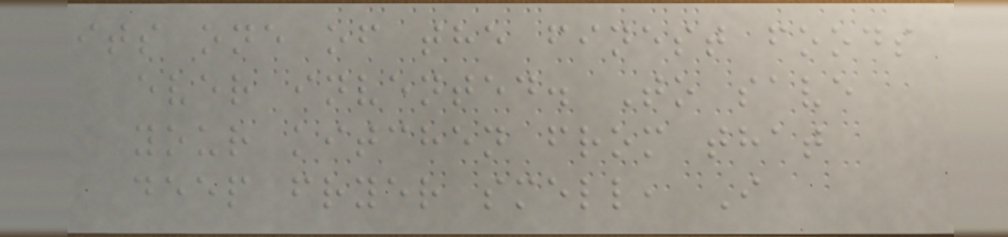its one of the finest foods
ever invented. To save
your kitchen from that
deep fryer smell, I
